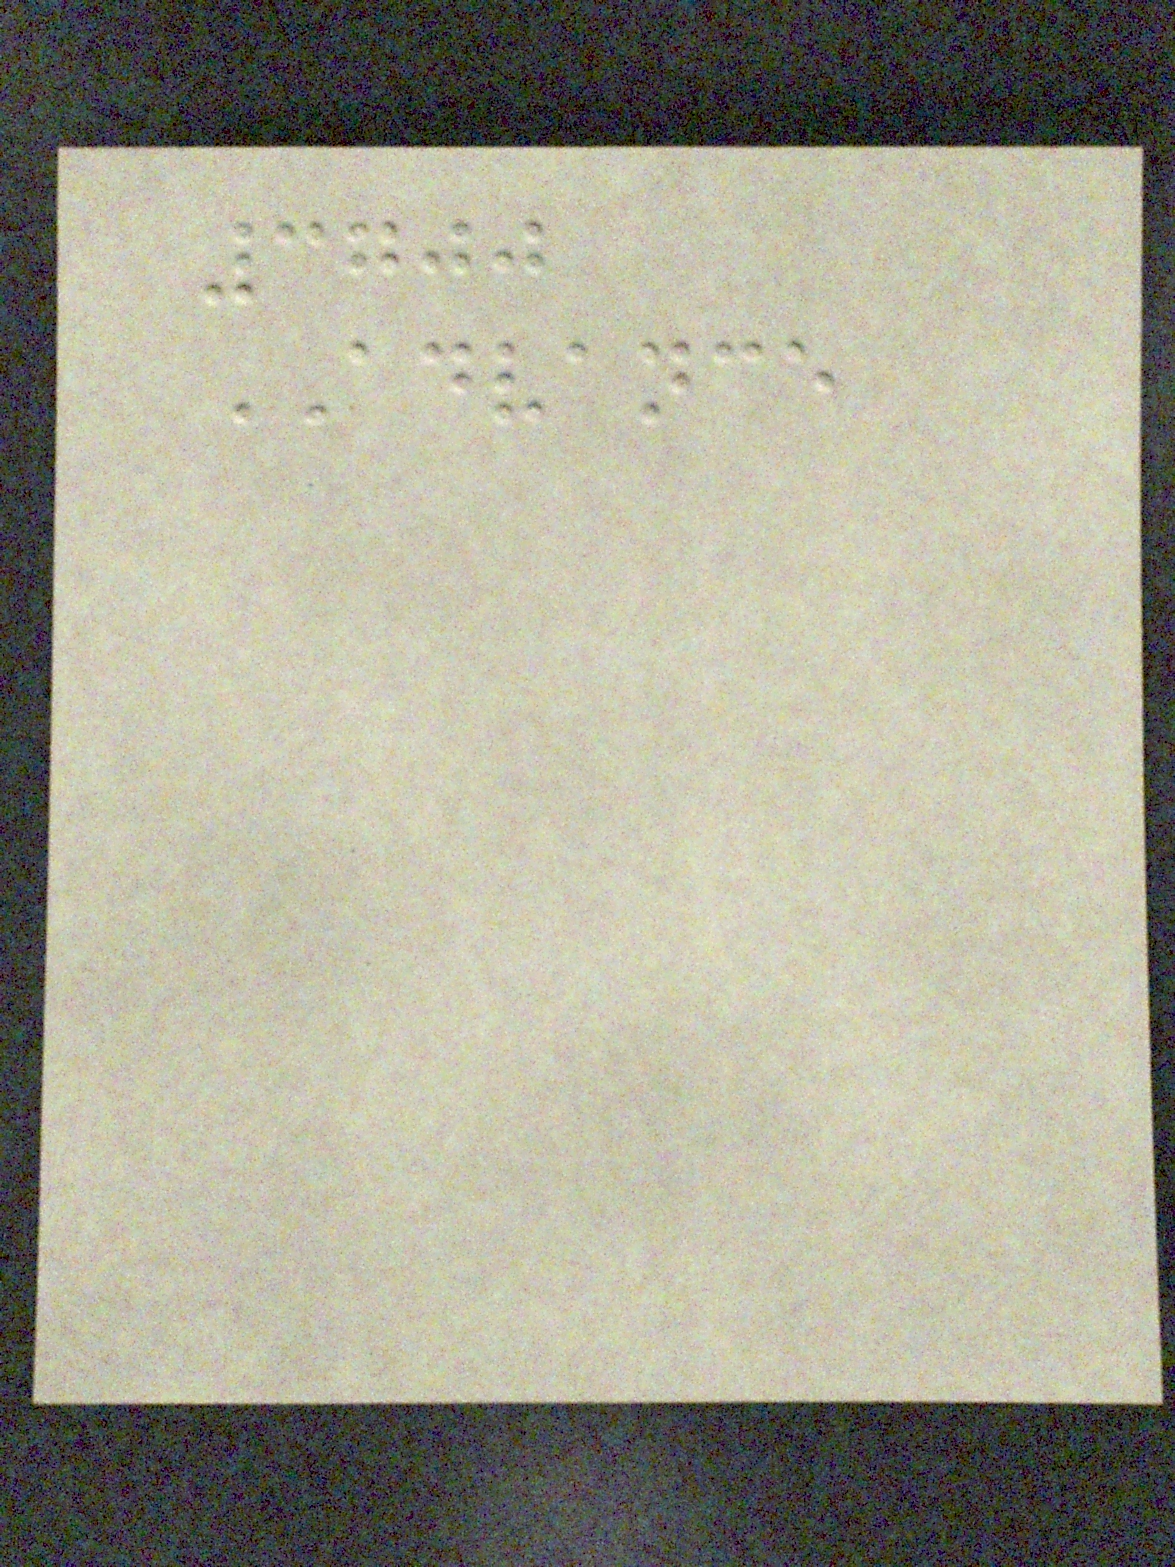3700
ADVANCE
